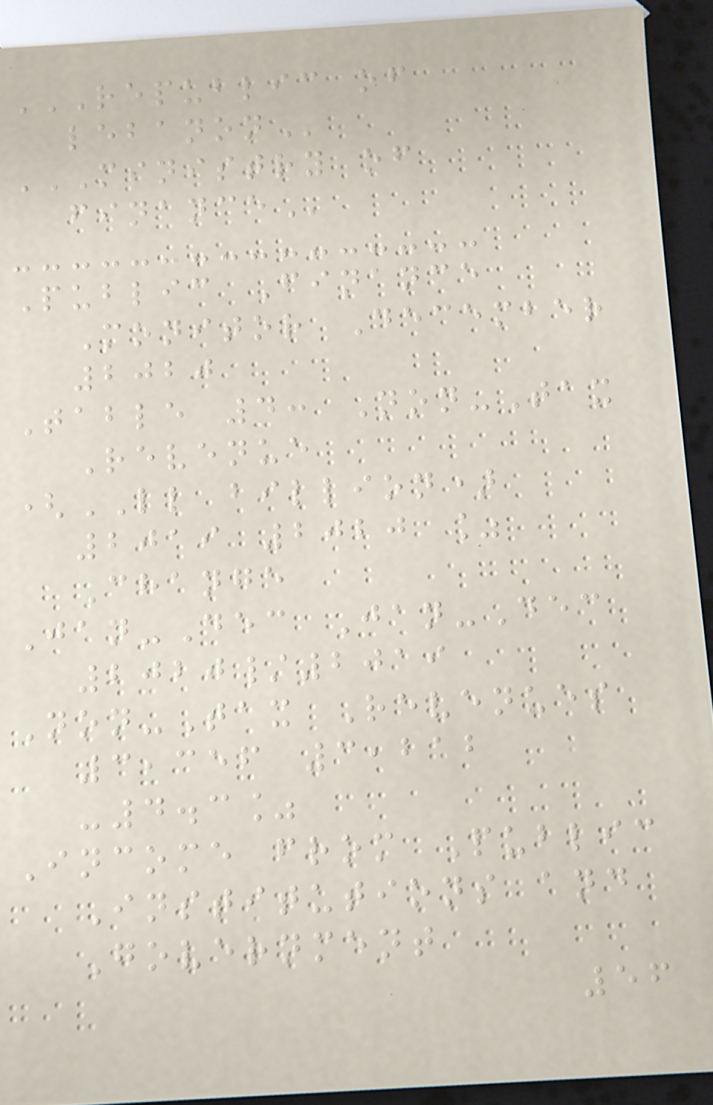REPUBLIC OF
LEBANON
MINISTRY OF
FINANCE
Public Finance
Monitor December
2020
Table 4: Non-Tax
Revenue
(LL billion)
2019 2020 %
Change
Jan-Dec Jan-Dec
2020/2019
Non-Tax Revenues
3,356 3,212
-4.3%
Income from Public
Institutions and
Government
56
